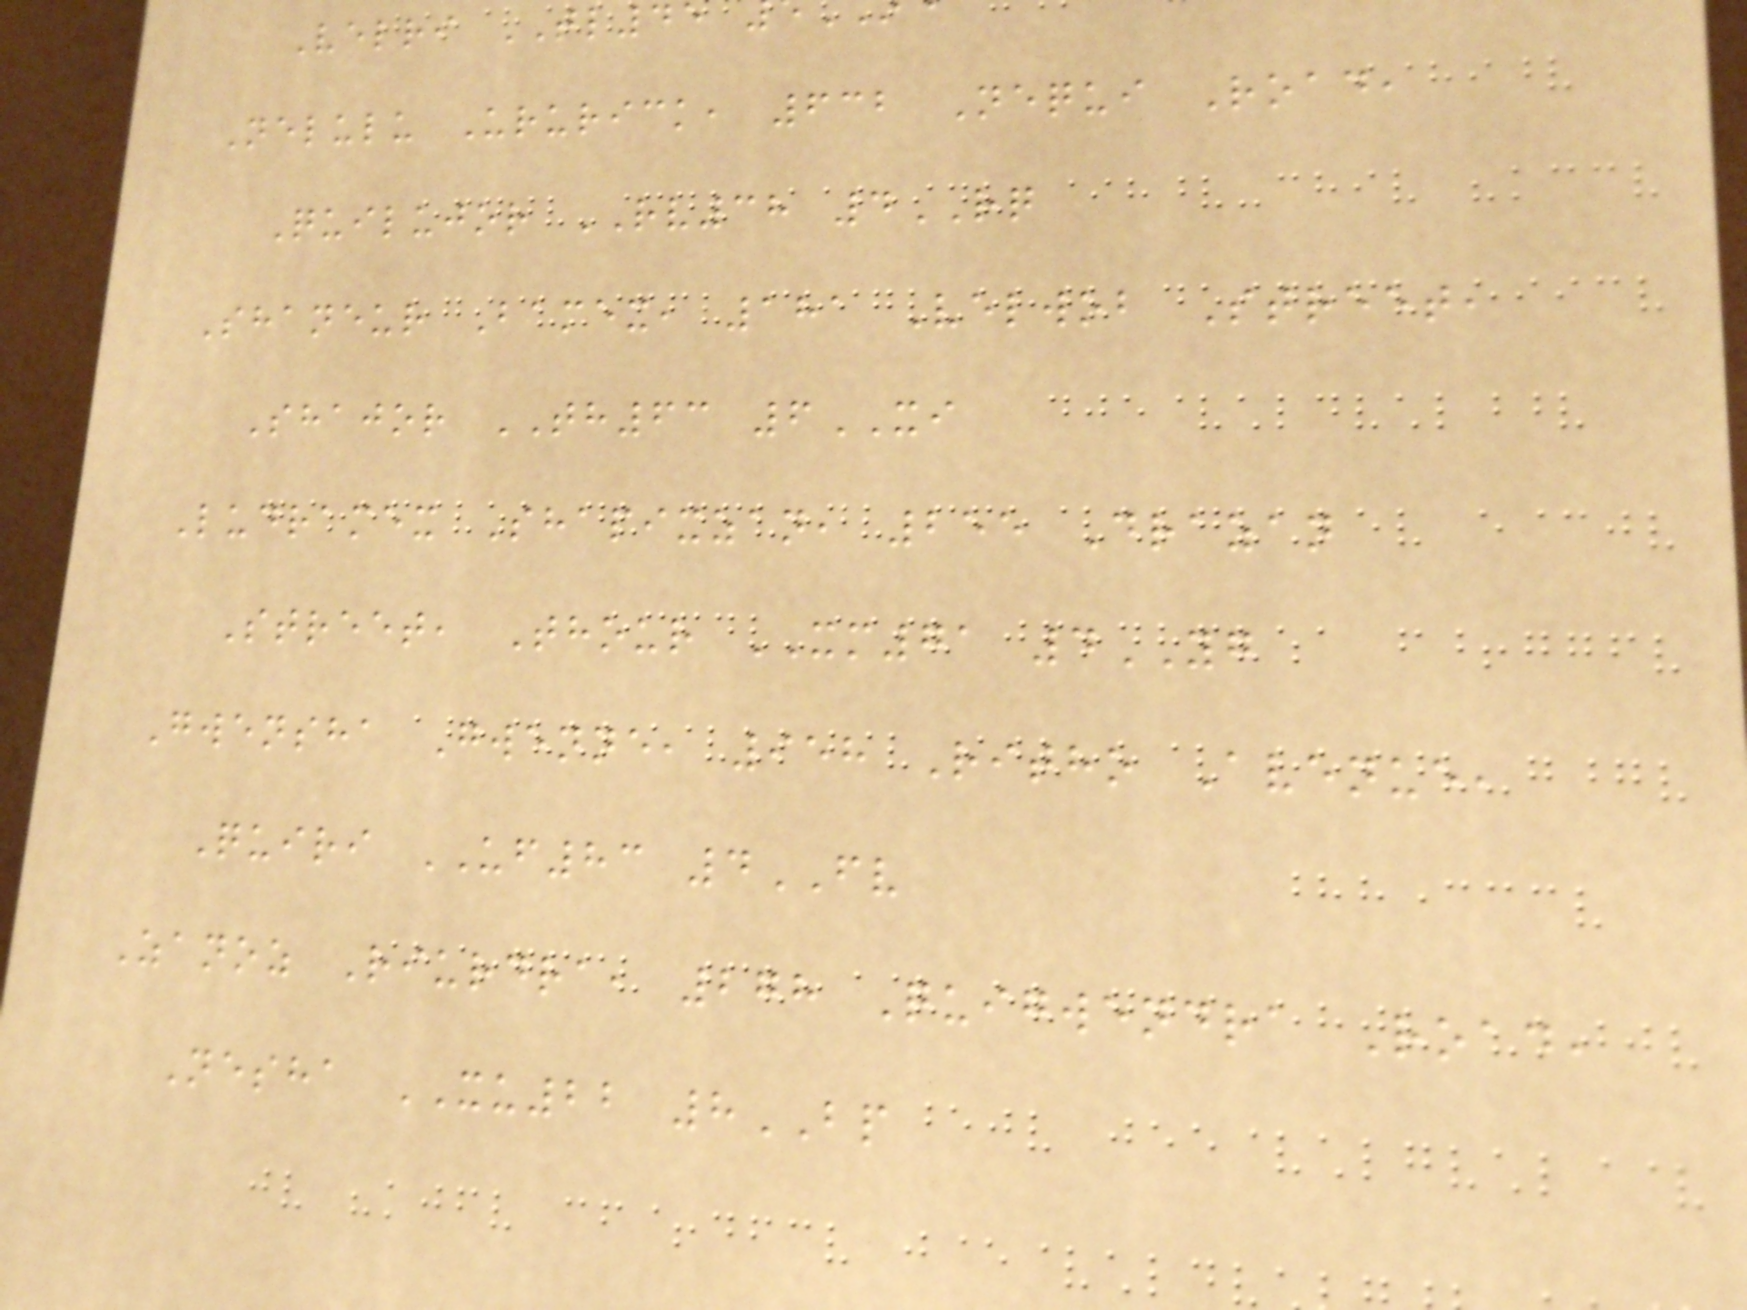Velri TL45
Nelulu Ururick, 632 Nequi Road,
Quilujor RV38 4RQ
Shaneur Bamex, 181 Velwob Street,
Shajor TH63 6XI
Ludramex Shapixzan, 255 Drazan
Street, Thour XM71 4YG
Gwensha Gwenne, 958 Ritho Avenue,
Quiri UF83 4FV
Zanoz Riurdra, 278 Quigwendra Road,
Nesha XU22 8BP
